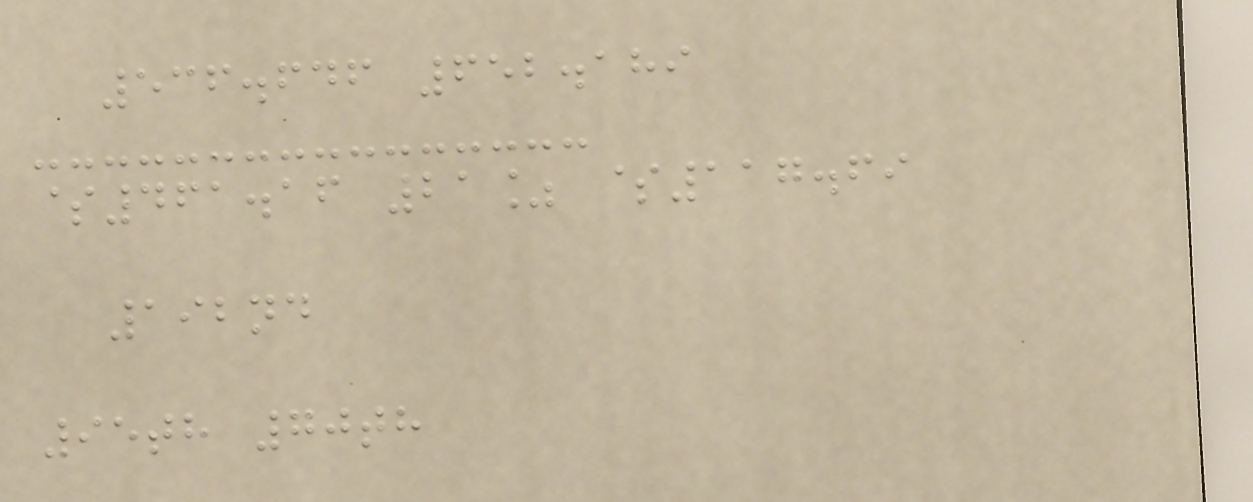536.646 652.189
$461.16 21% $117.69
192nd
95th 70th
